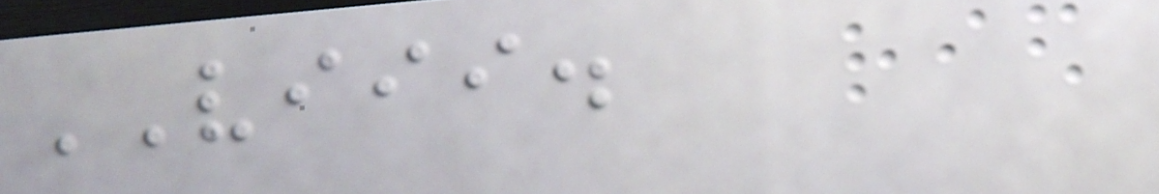VIII.
